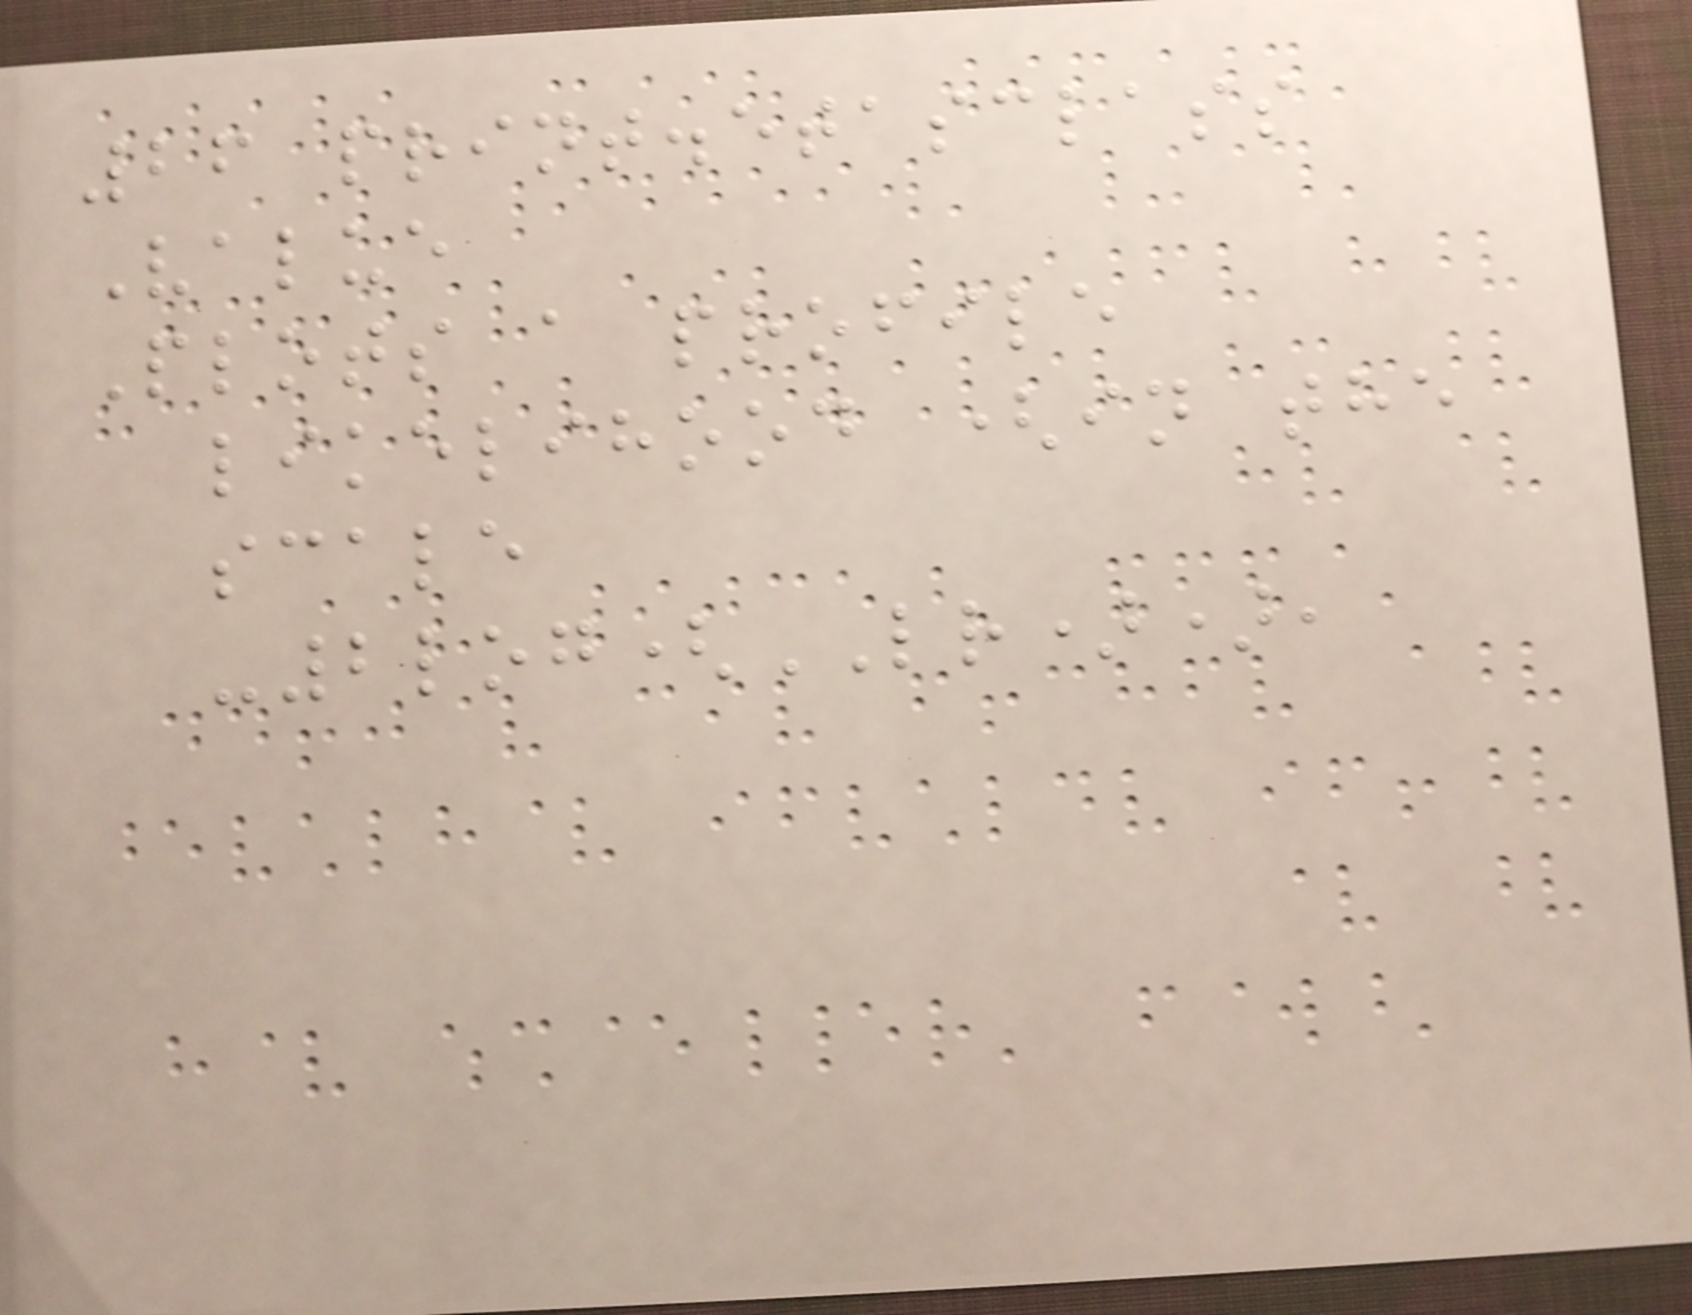26 print.etasclass
Value
Plots a profile
likelihood (in the
scale
-2log(LR)),
